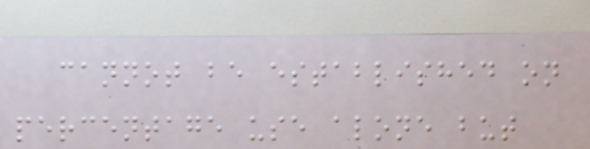cannot be established on
percentage use alone but
